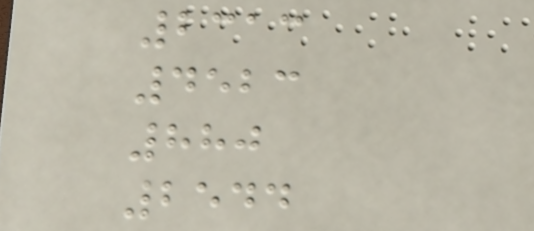2313
4523
880
2544
